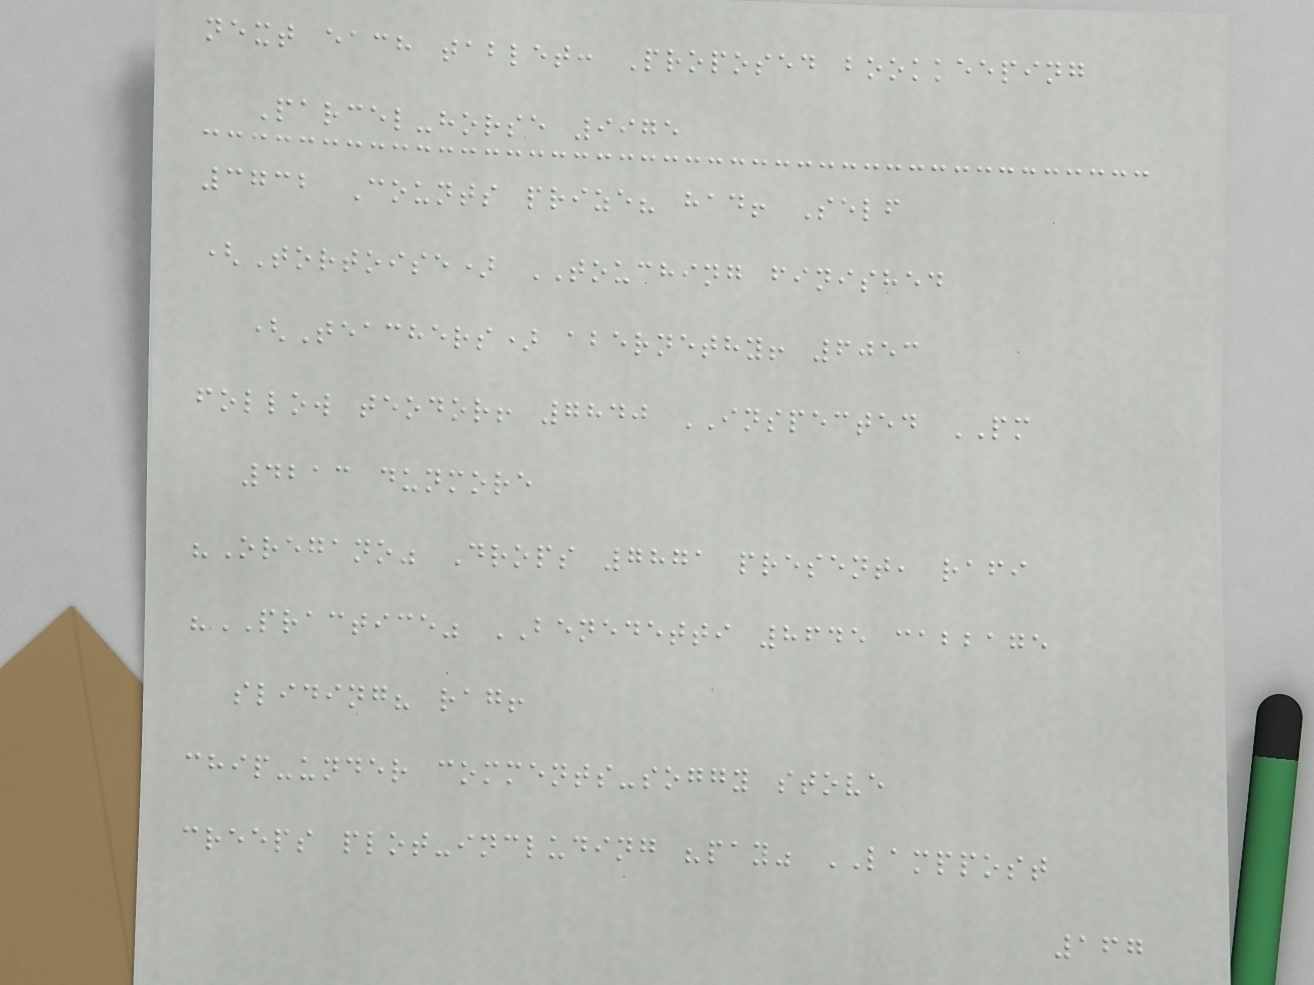next each tablet: Proposed bookkeeping
Parcel-horse 9975
3732 Counts prize? had! Self
(Tortoise) TOUCHING finished
(Teachers) abernethy! 6053
follow teodor! 7840 INSPECTED PM
4213 dunmore
"Oregano" Drops 7871 present, rafi
"PRACTICE" BENEDETTI 8645 cabbage
sliding? rag!
chip-under comments-soggy stove
creeps plot-including "pay" LAMPPOST
167
